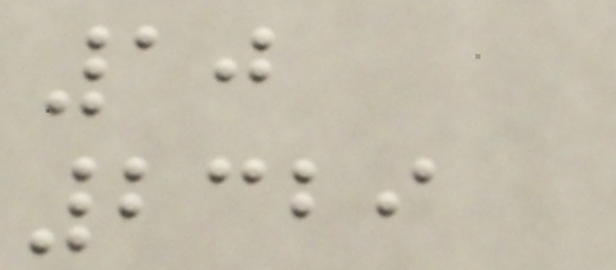10
2329
